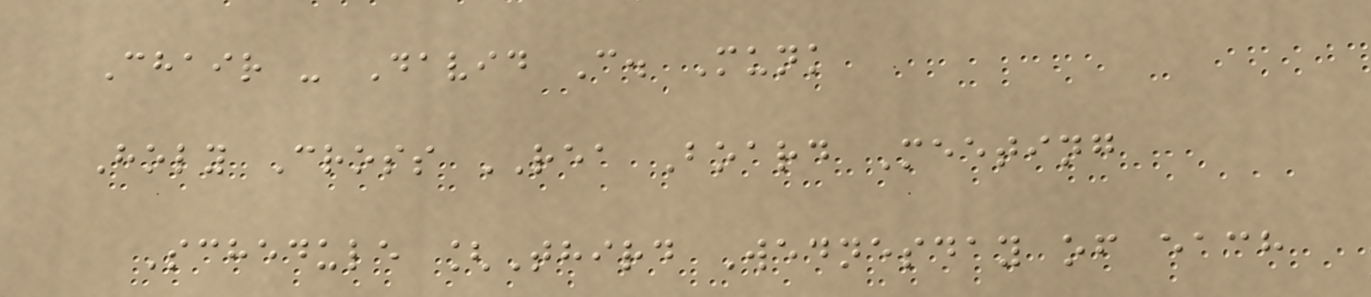Chair - David C. Munk
Holy Cross REA Board Meeting
Schedule [Third Wednesday of each
